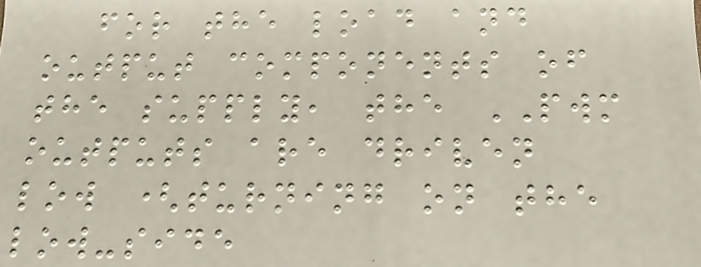for the load and
output components of
the supply, the PWM
outputs are driven
low (turning on the
low-side
